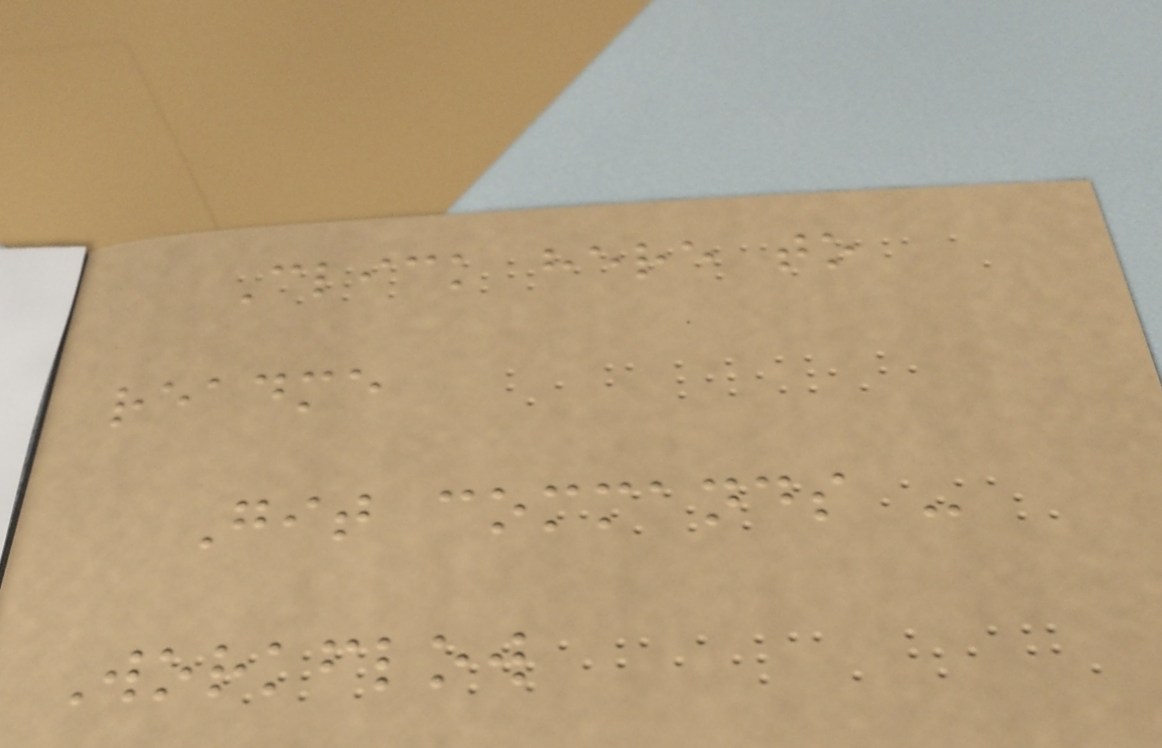Click here to
readme
Git commands -
Workflow
